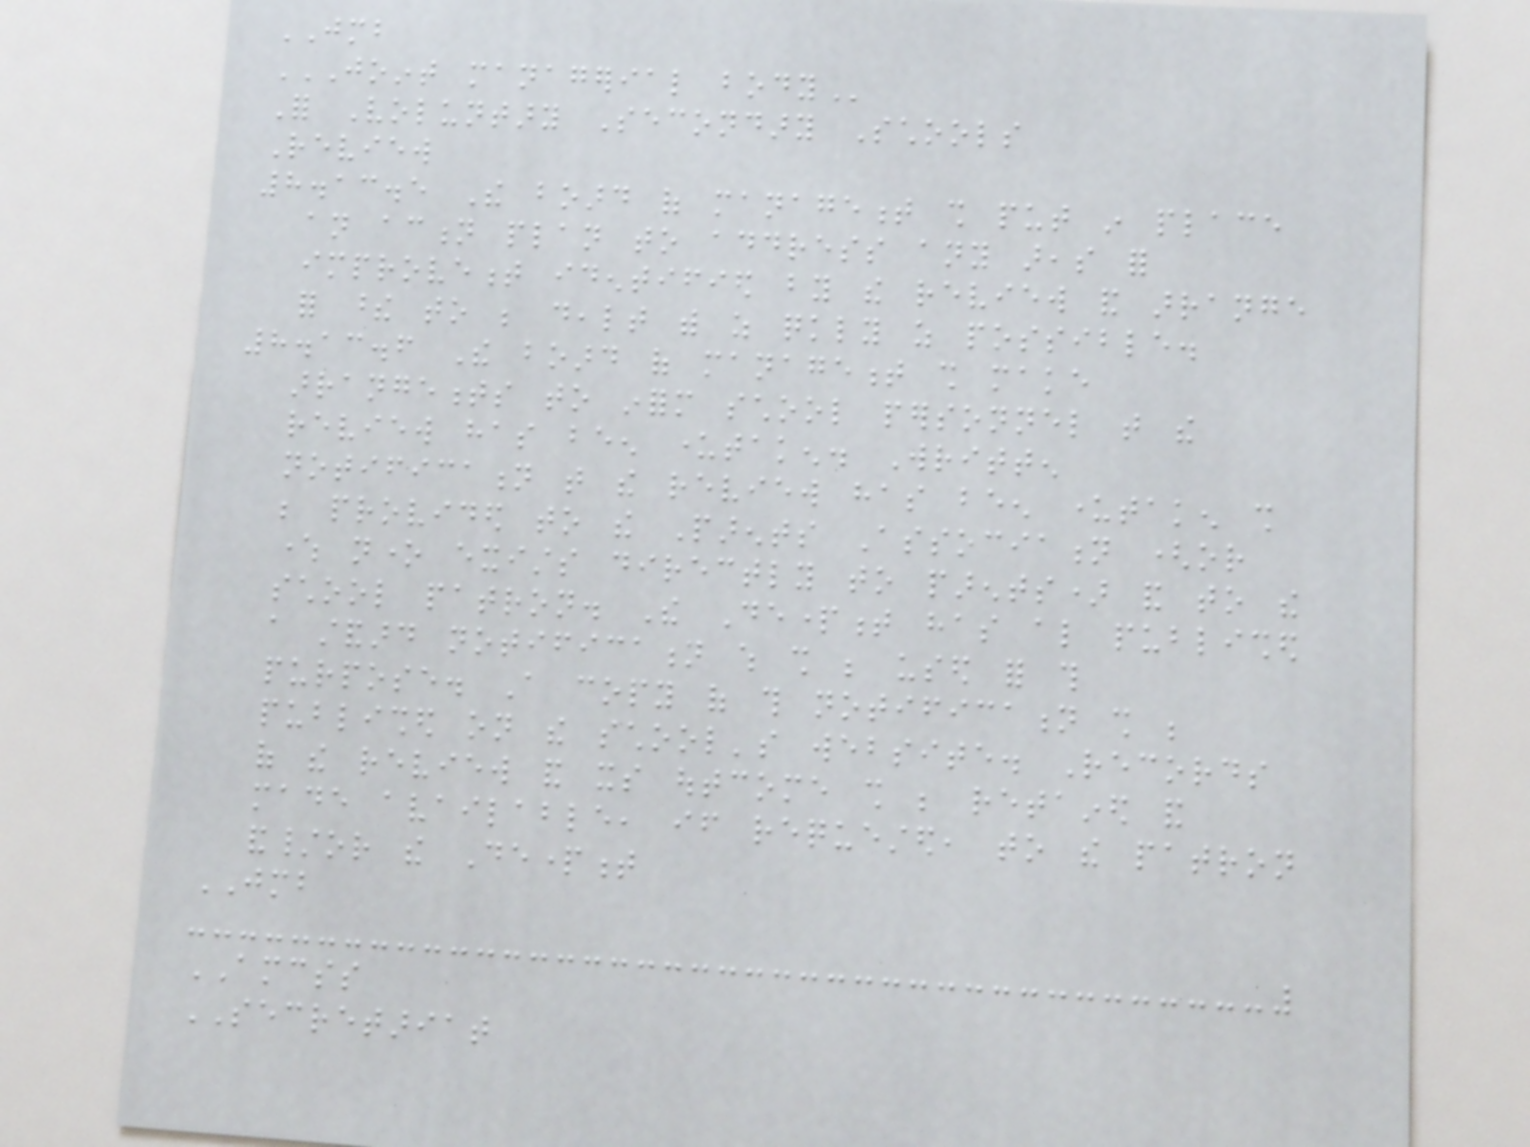JMB
JOINT MANAGERIAL BODY
For Voluntary Secondary Schools
Review
8.13.5 The board of management shall put in place
an action plan to address any areas for
improvement identified by the review and arrange
for these to be dealt with as quickly as possible.
8.13.6 The board of management shall make
arrangements to inform school personnel that the
review has been undertaken. Written
notification that the review has been undertaken shall
be provided to the Parents Association (or
where none exists directly to parents) and to the
school patron. The Department has also published
a standard notification which shall be used for this
purpose. A copy of this notification shall be
published on the school's website. Records
of the review and its outcome shall be retained and
made available, if requested, to the patron
and/or the Department
JMB
AMCSS
SECRETARIAT
